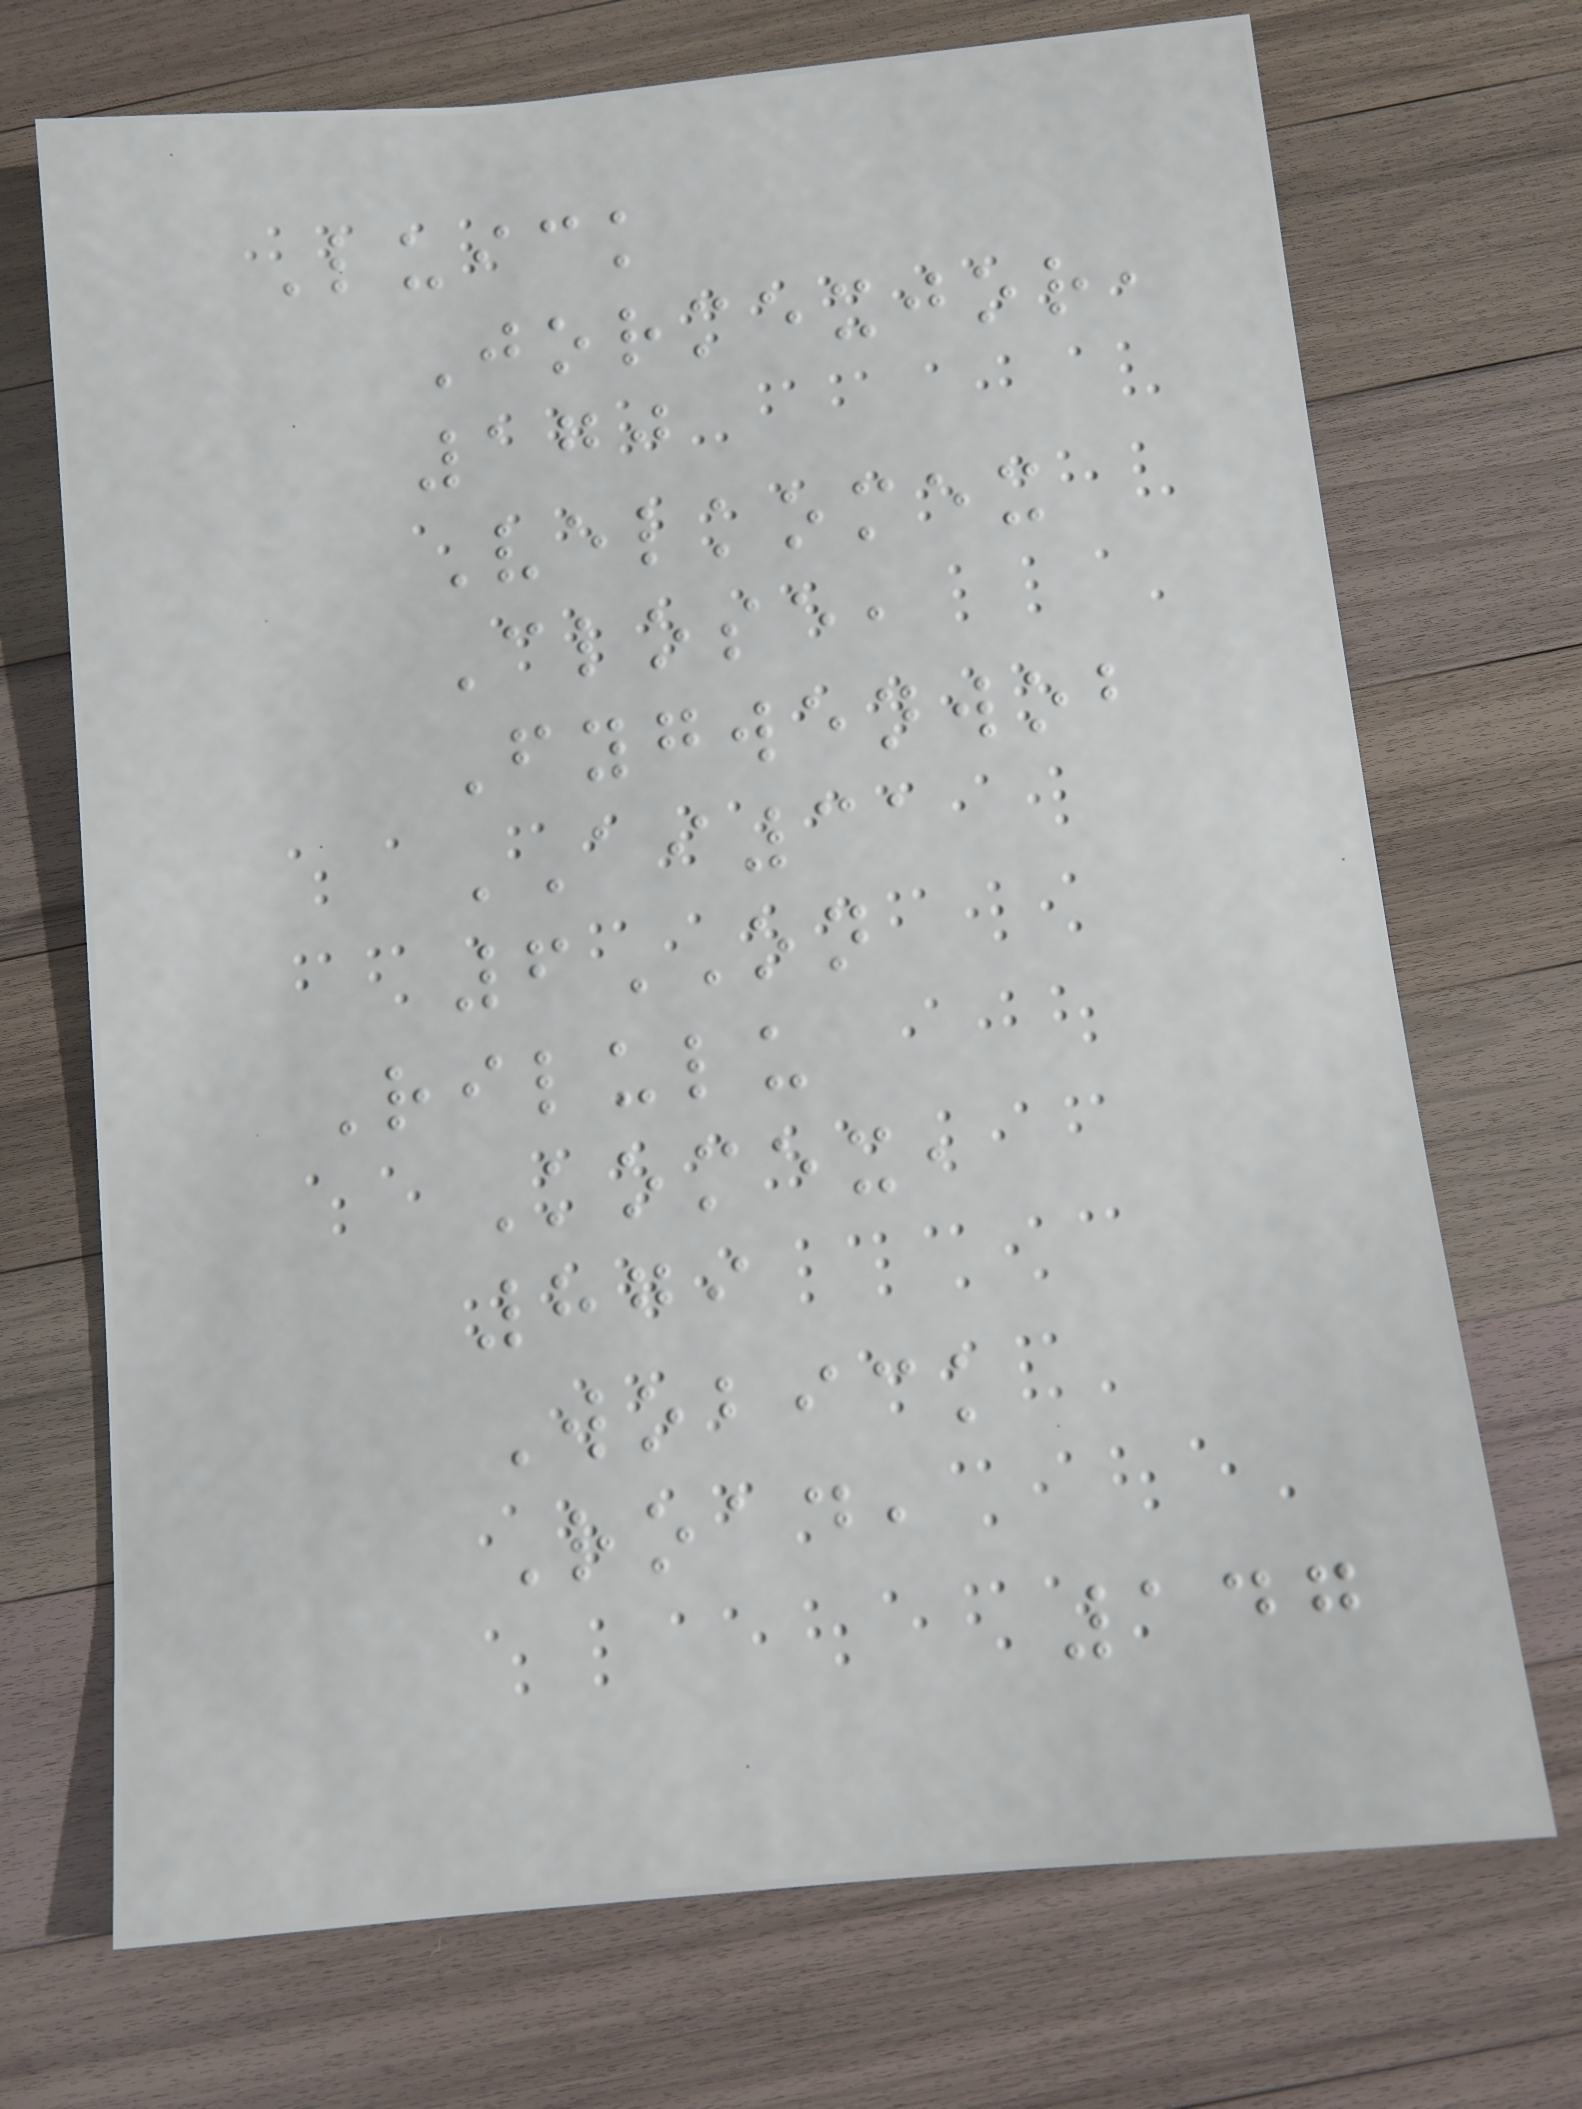Luick
Jormexjor,
170
Velkomex
Close,
Fygwenwob
AI31
6ON
Rilulu
Komex,
879
Wobick
Road,
147
